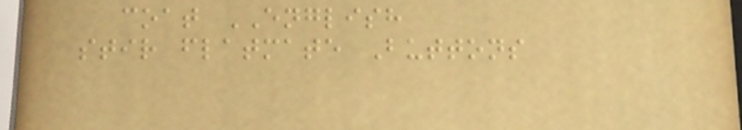coat ENGLISH
stir flatmate Buttons
